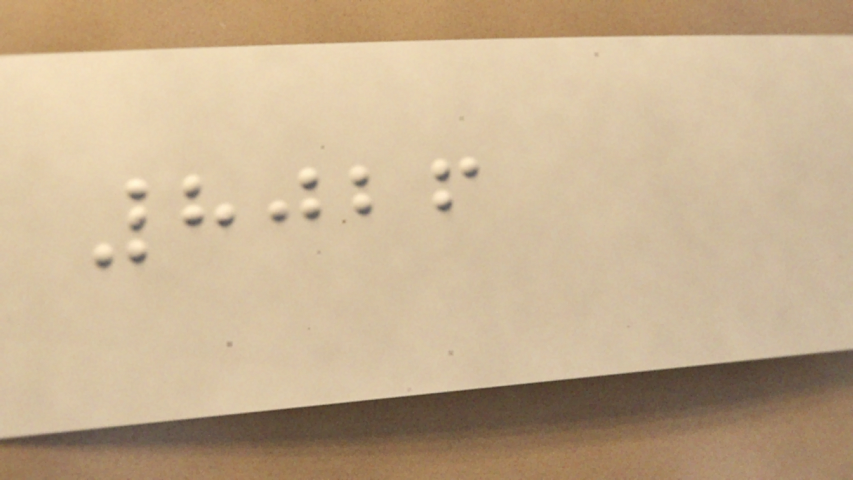8026
